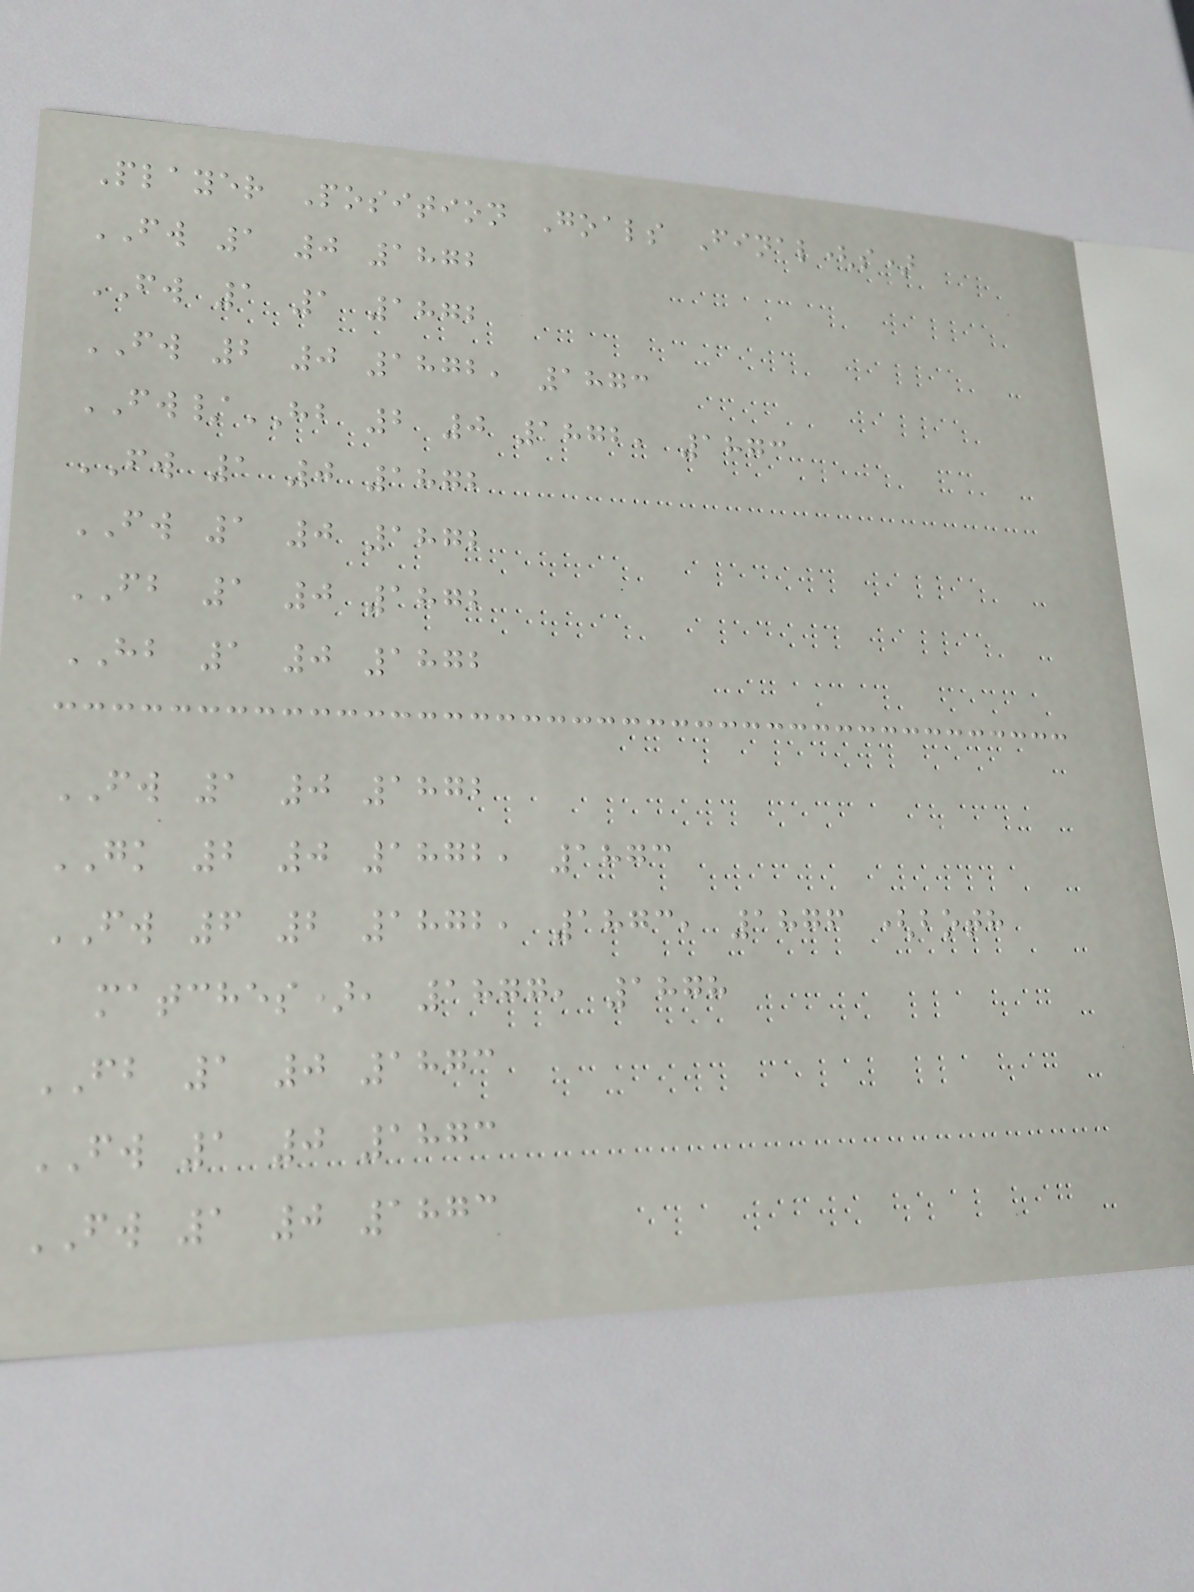Player Position Goals Final(s)
FW 1 0 1872
FW 1 1 1872
FW 2 0 1872, 1873
FW/HB 2 0 1872, 1873
FW 1 0 1872
FW 1 0 1872
FB 1 0 1872
HB 1 0 1872
FW 1 0 1872
GK 2 0 1872, 1873
FW 6 2 1872, 1873, 1876 (both
matches), 1877, 1878
FB 1 0 1873
FW 1 0 1873
FW 1 0 1873
